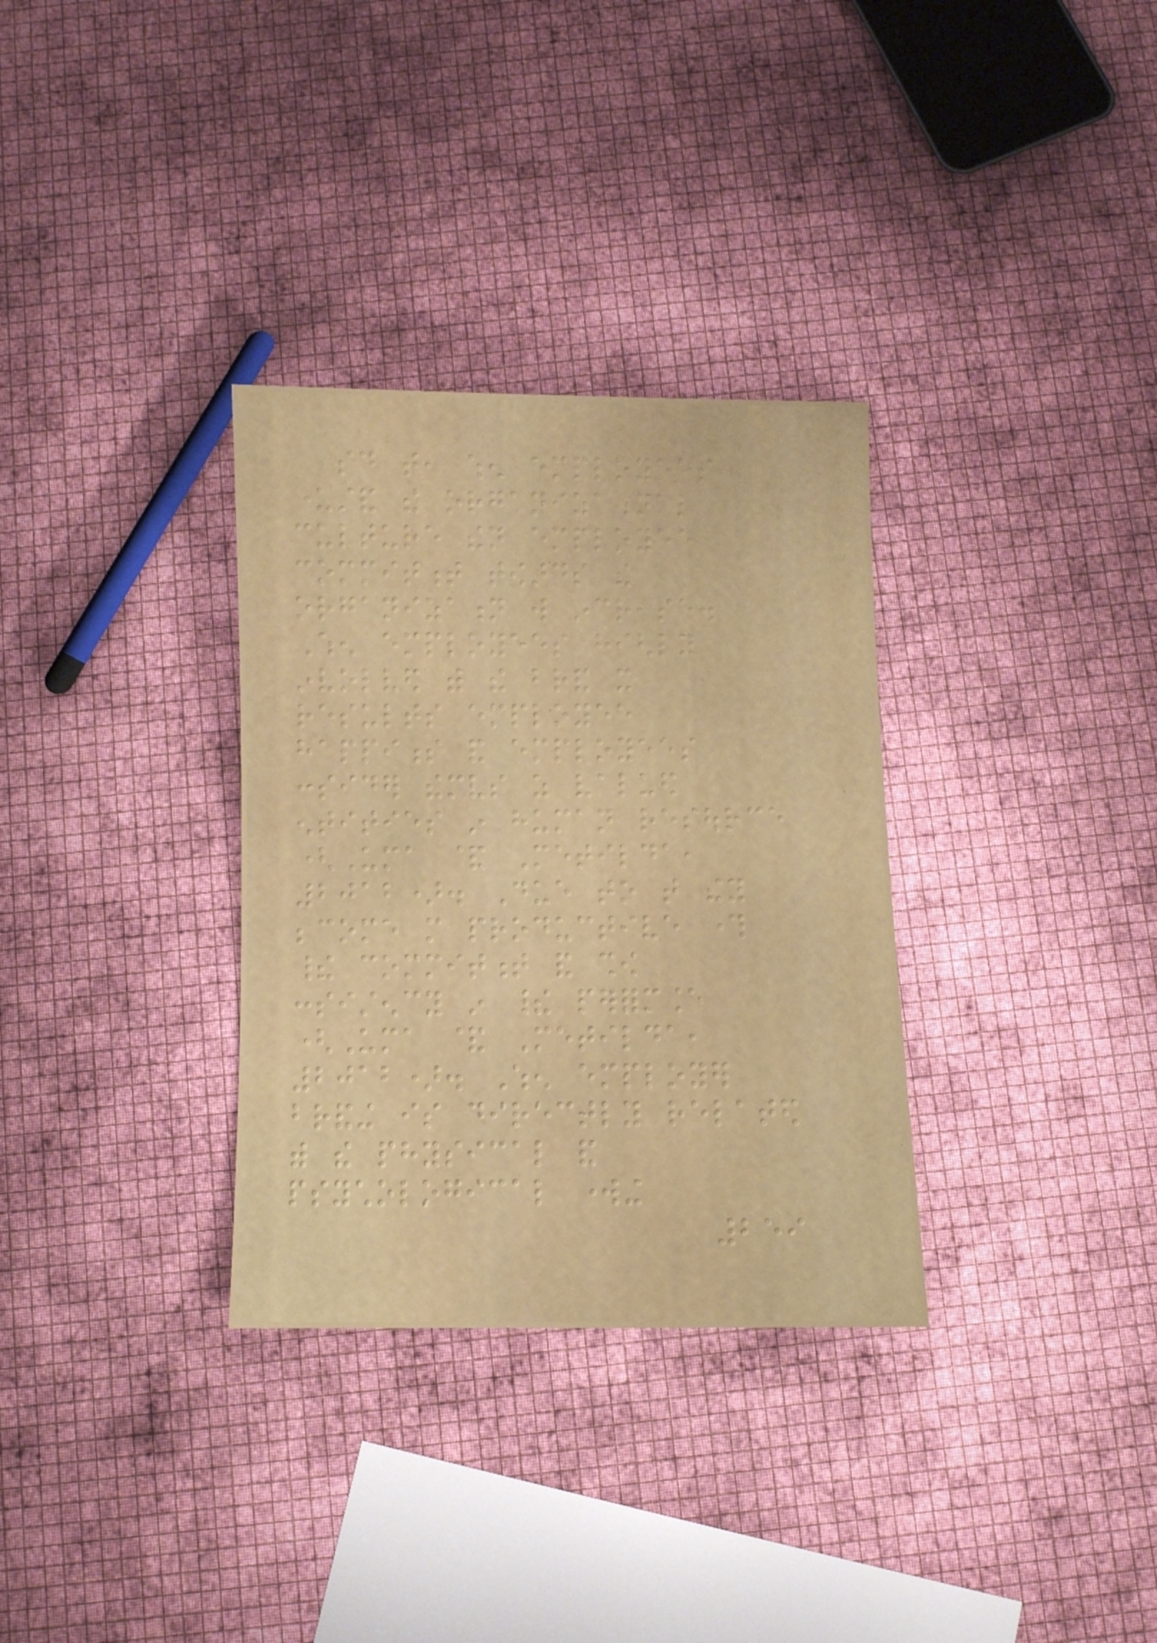said that, when employees
understand the organizational
culture then employee
commitment towards the
organization will increase.
When employees highly
involved with the brand it
results employee
happiness and employees
consider themselves as valued
entities in human resource
(Uma & Metilda,
2012). Due to that they
become more productive through
their commitment and show
consistency in their performance
(Uma & Metilda,
2012). When employer
branding is directly related
with the physical and
psychological working
259
